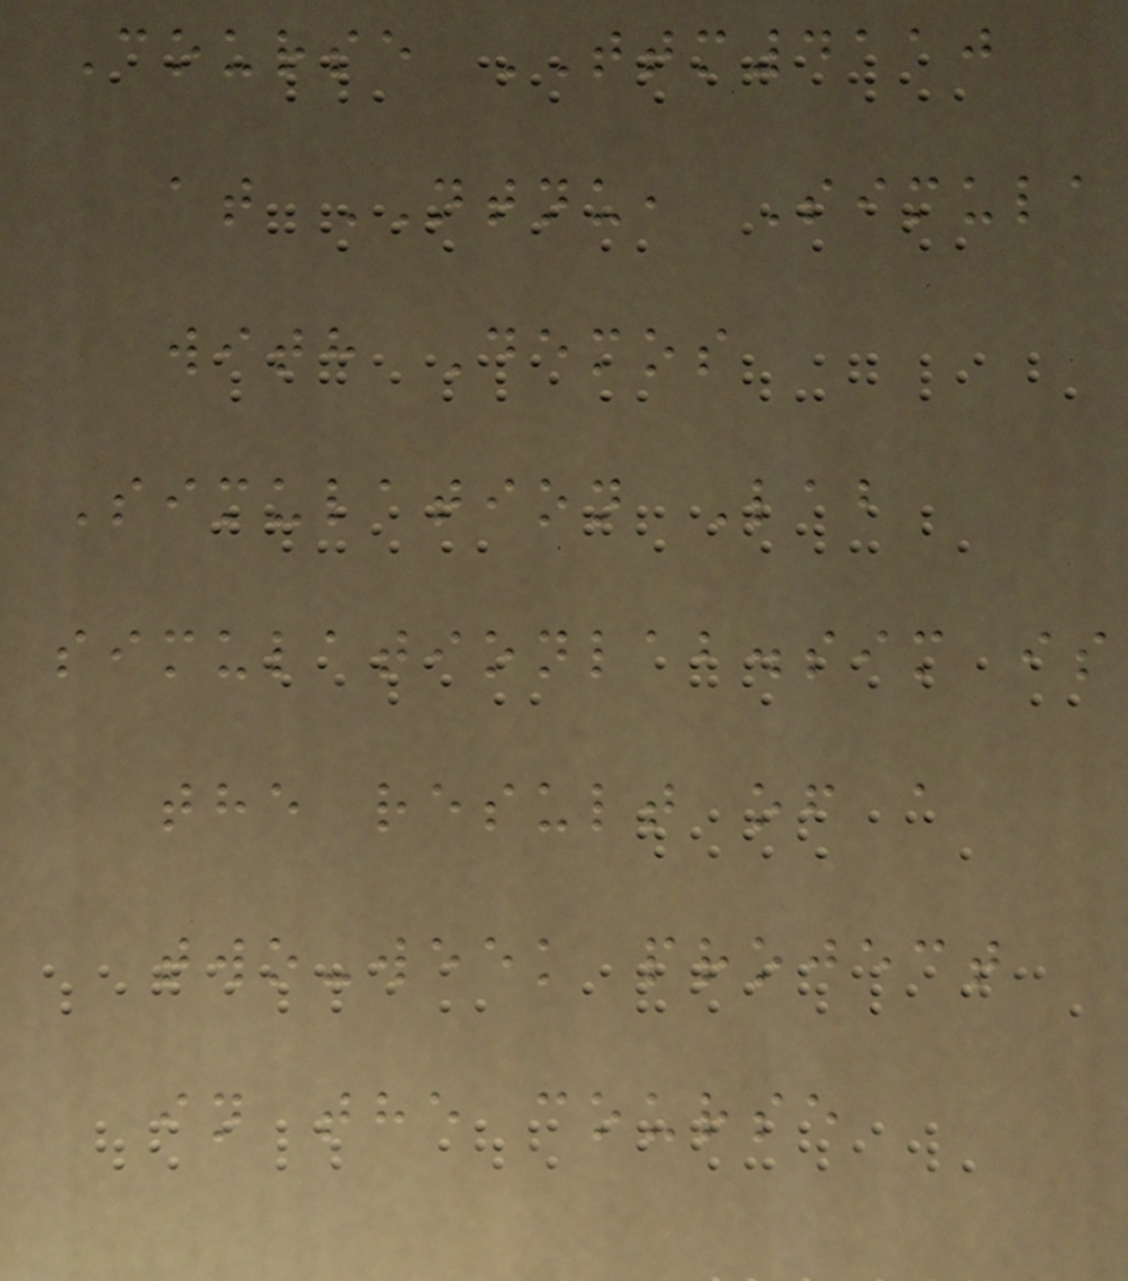Course TTM4110
at NTNU, Simula
with Demos
Simulation Lab
simulationlab.sim is
the result of a
two-week project
in the course
